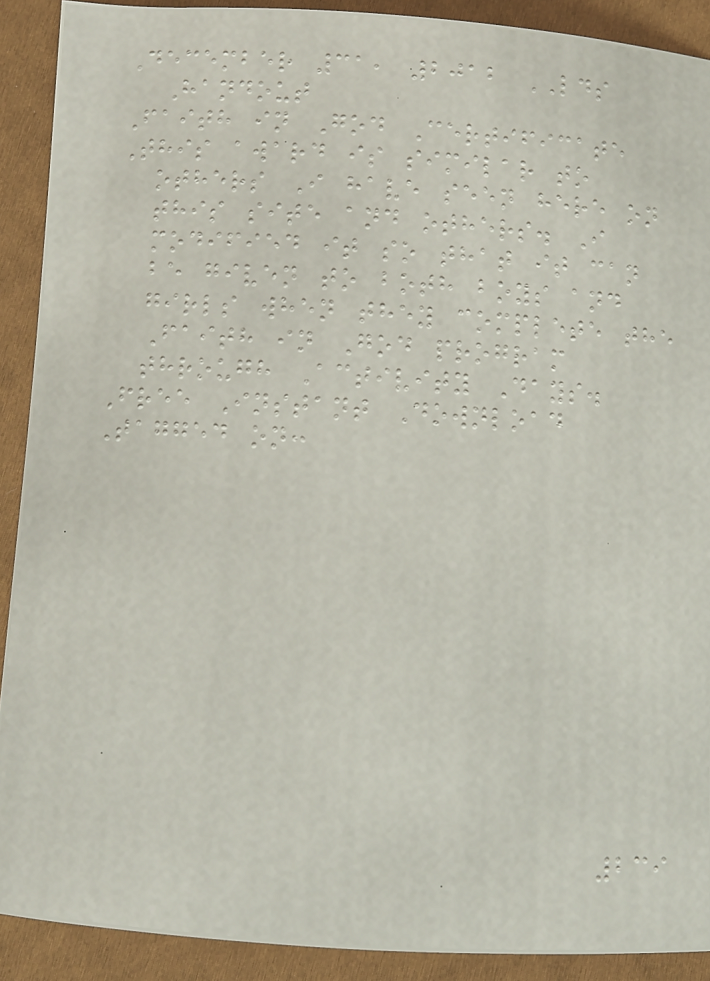December 31, 2012 LDS
Handout
Faith in God Certificate
This award is similar to
others I have seen here on
this site and others. I
modified it so that it can
be given to both boys and
girls when they complete the
Faith in God program
through Activity Days.
Free Instant Download
Tagged on:
239
